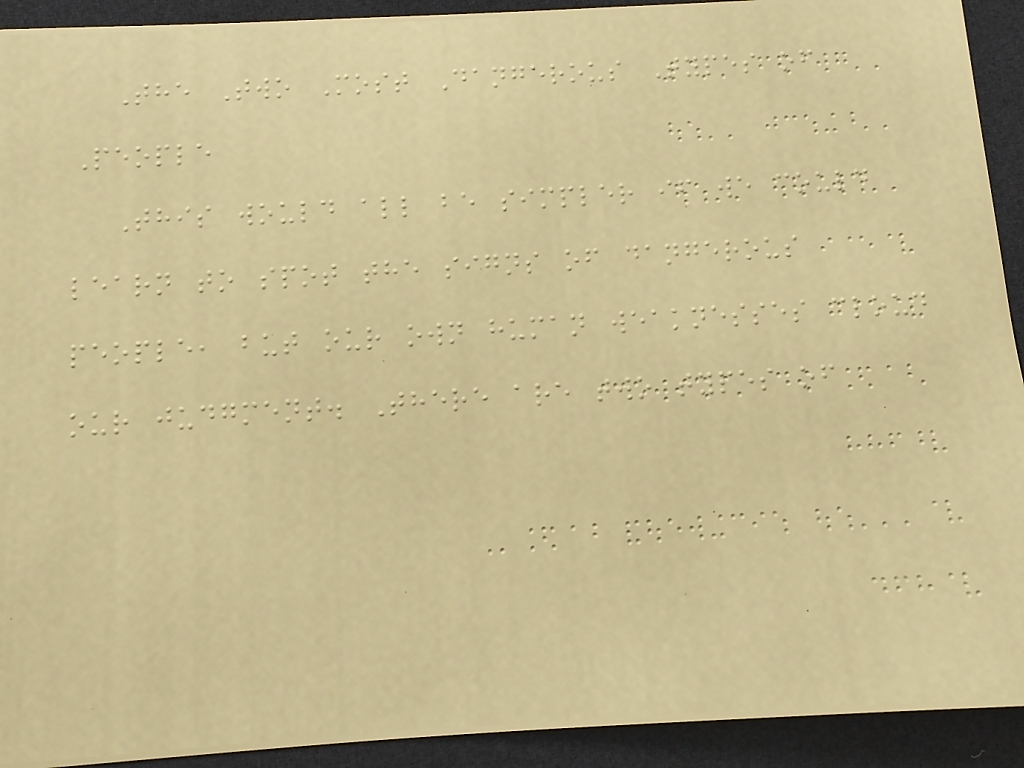The Two Most Dangerous Types of
People
This would all be simpler if we could
learn to spot the signs of dangerous
people, but our own human weaknesses cloud
our judgment. There are two types of
